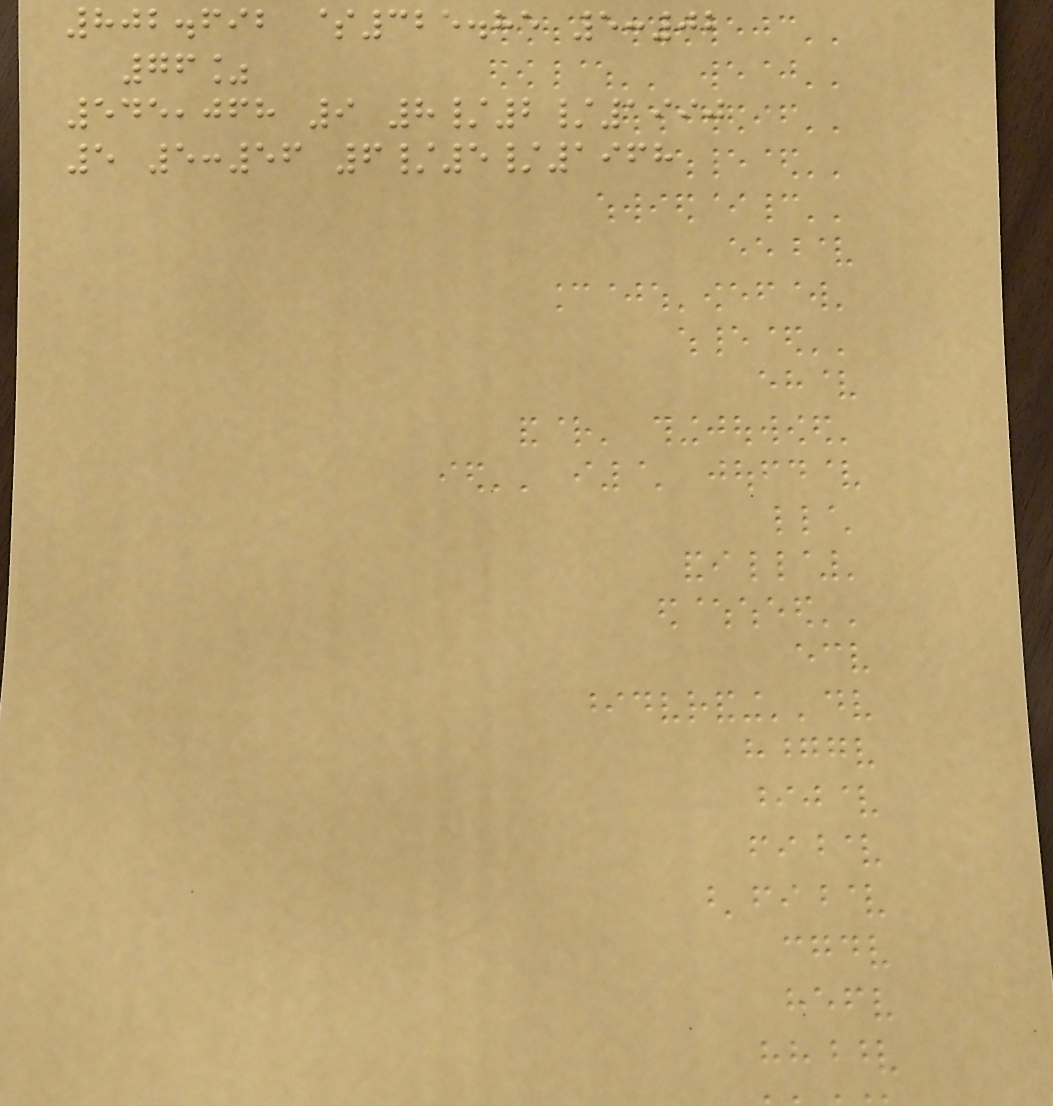802.692 $325.85 5:02
76%
545,068 9 8/2/1990
5 5:56 6/5/1968
